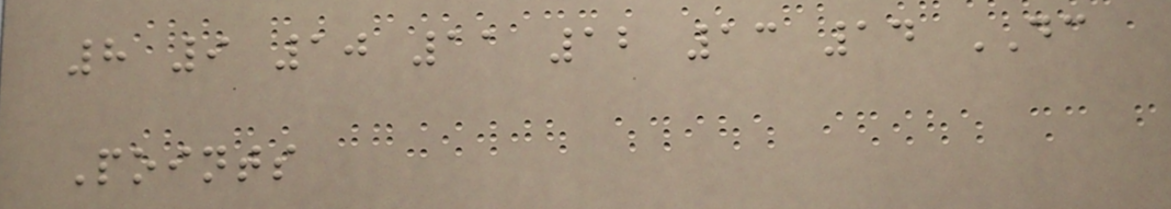8 9 10 11 12 13 14 DC
Points
